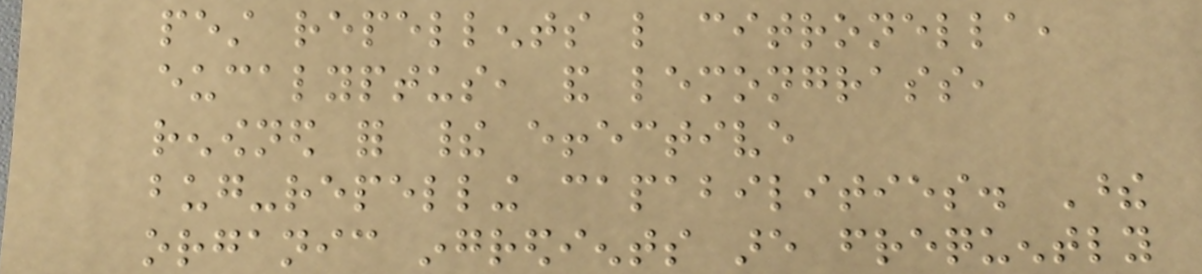pest repellents like citronella,
eucalyptus, and lemongrass,
renowned for their effective
bug-repelling capabilities. These
organic ingredients are frequently
